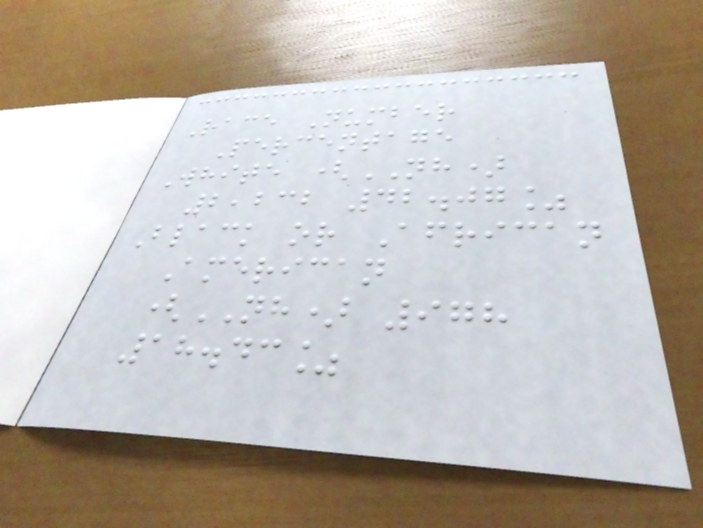Race Number
Percentage
White (NH)
2,232 42.07%
Black or African
American
(NH) 978
18.43%
